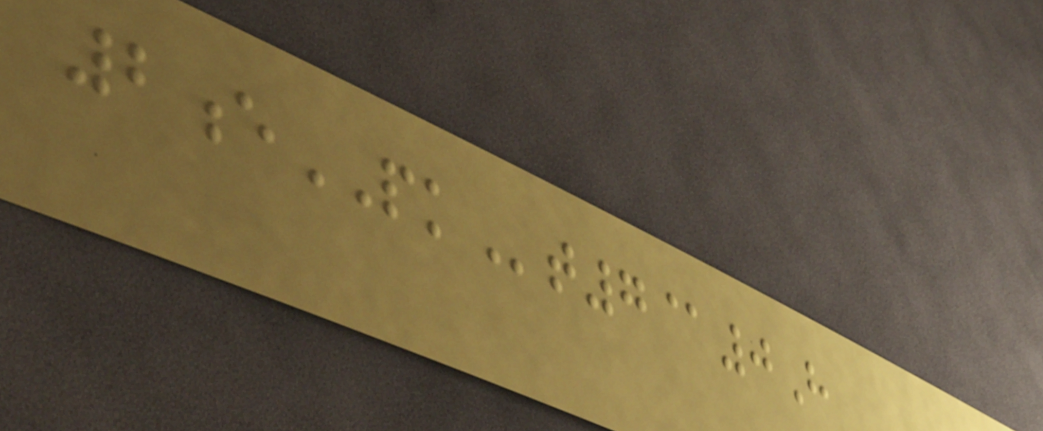2ePKt7@0H
